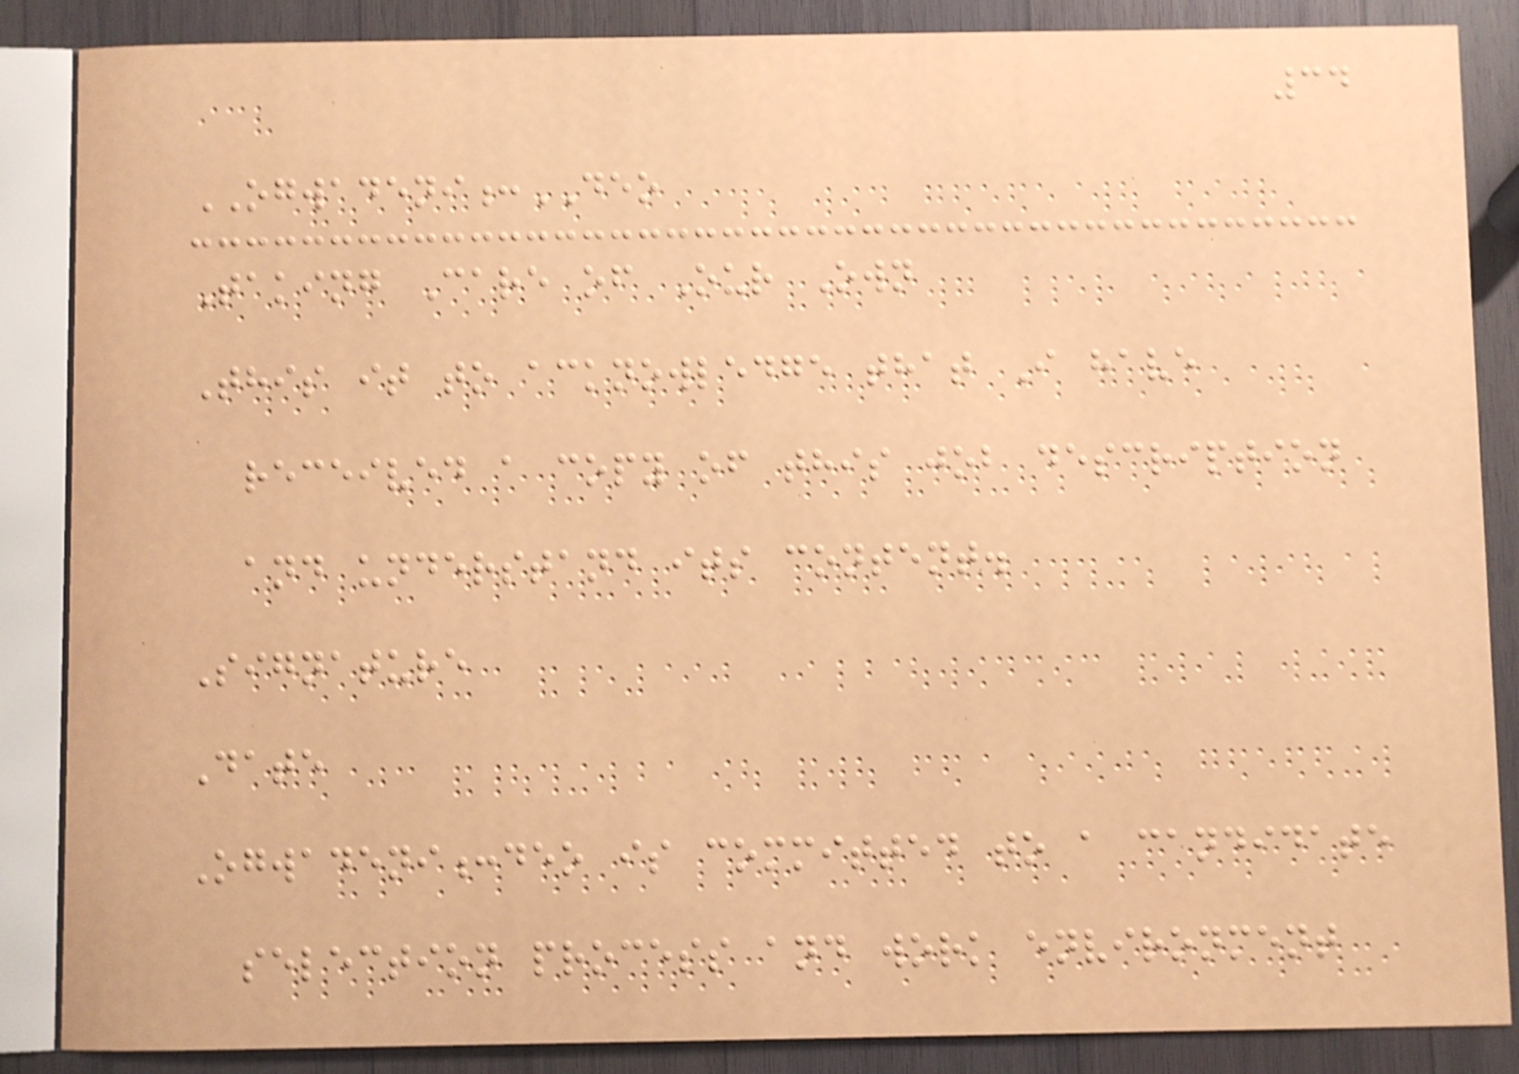34
OGWADENI:DEO
Taking Care of Our Own
This it to acknowledge that I have
received a copy of this job description
and understand its content.
Signature
Date
Ogwadeni:deo is committed to a candidate
selection process and work environment
